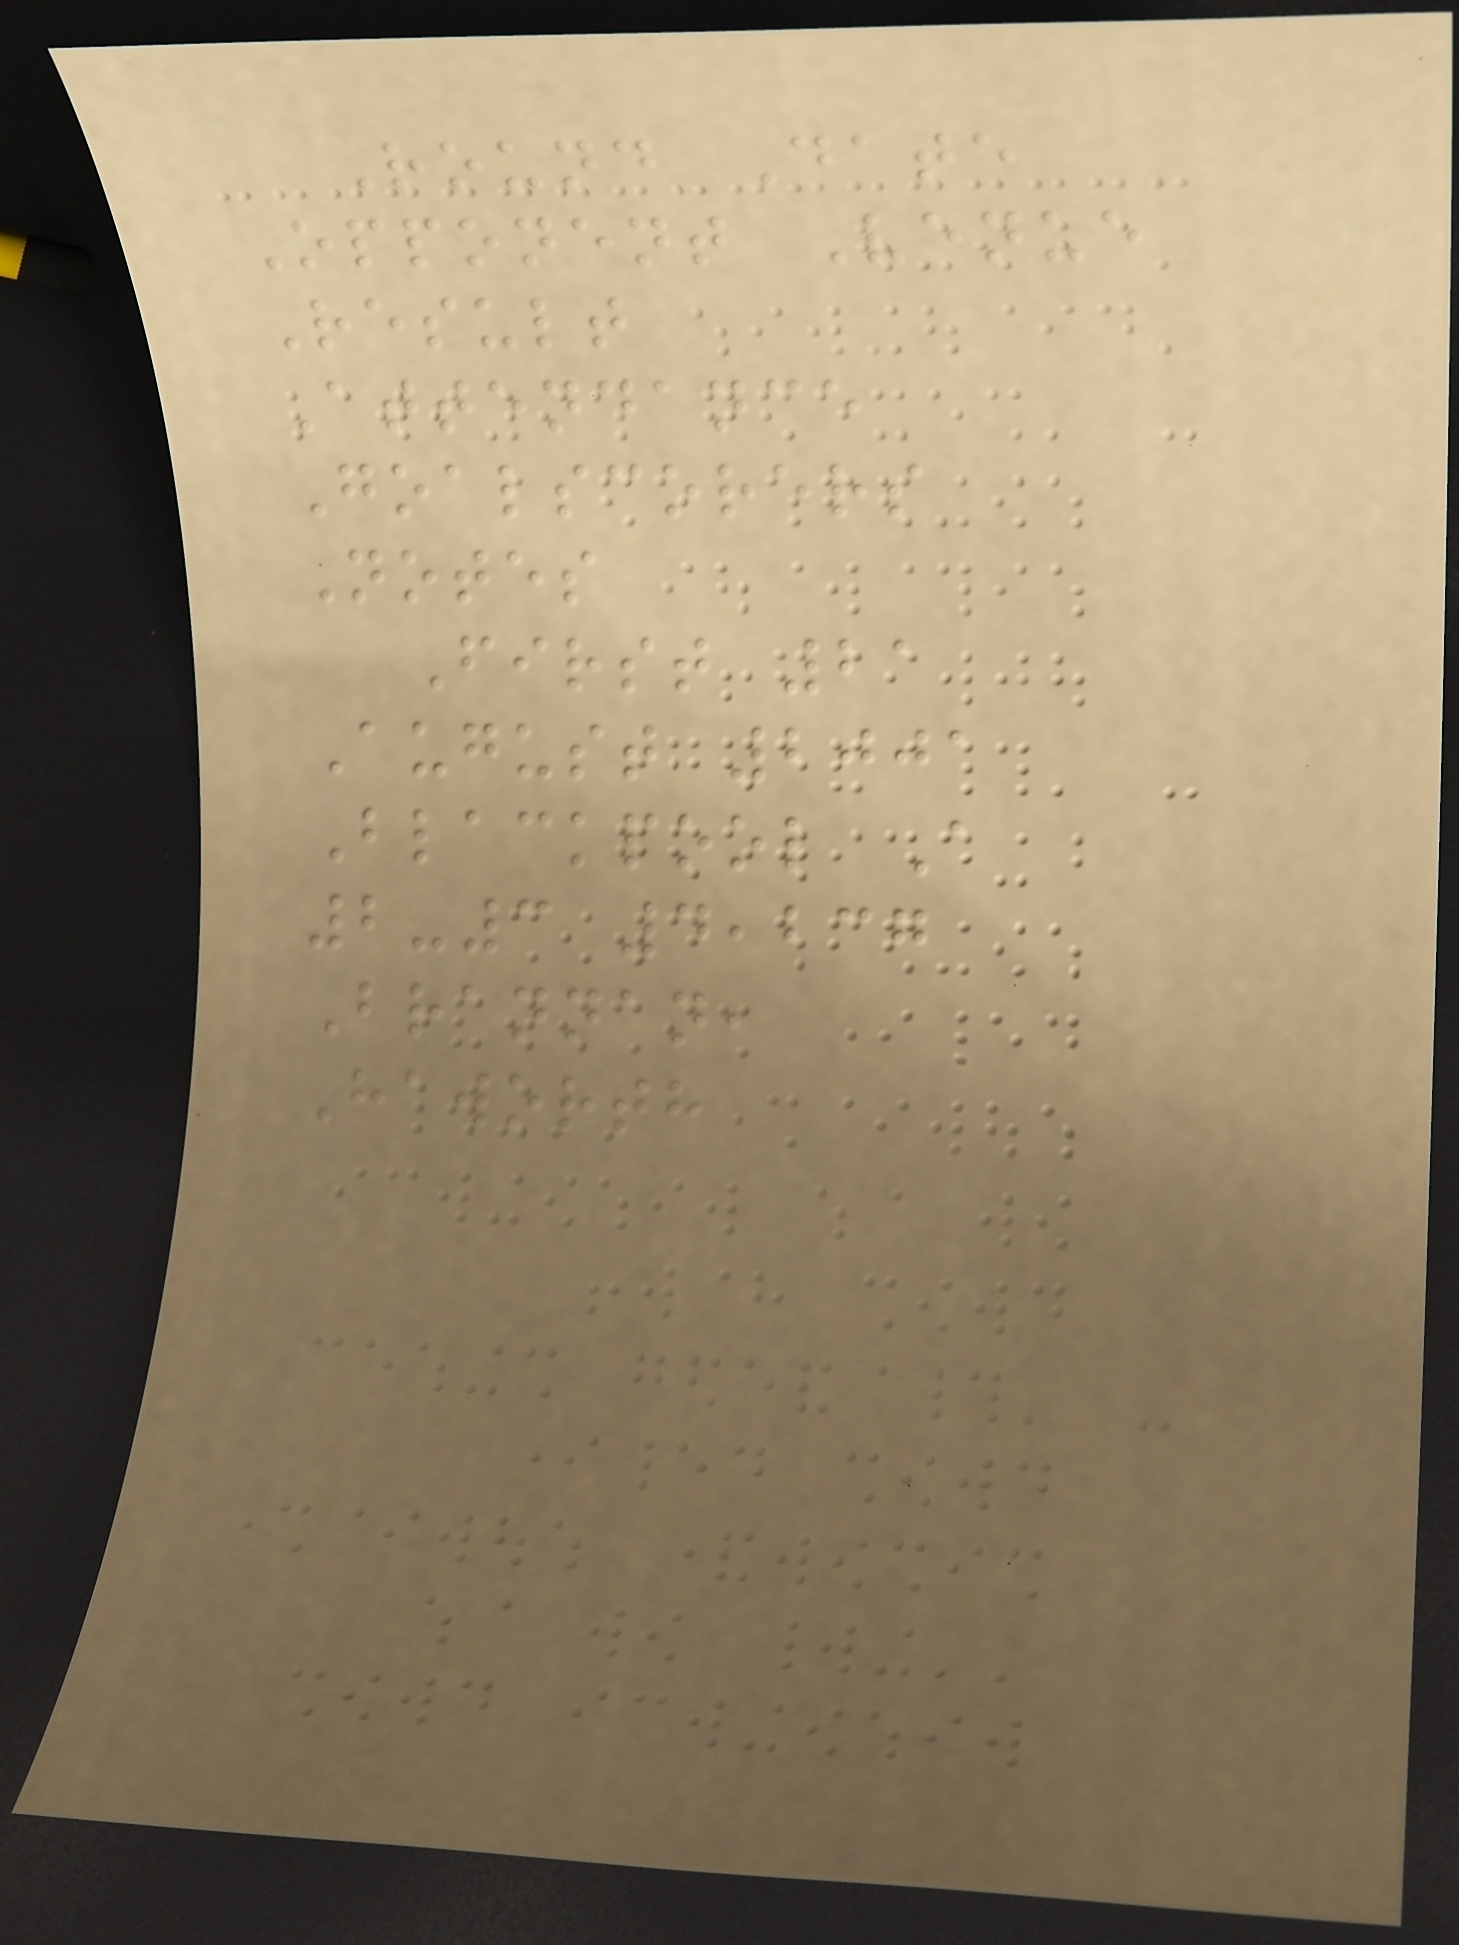Round Date
Opponent Venue
Result
Attendance
Goalscorers
Notes
First 21
August 2001
Blackpool A
2-3 4,237
Brannan,
Haworth
